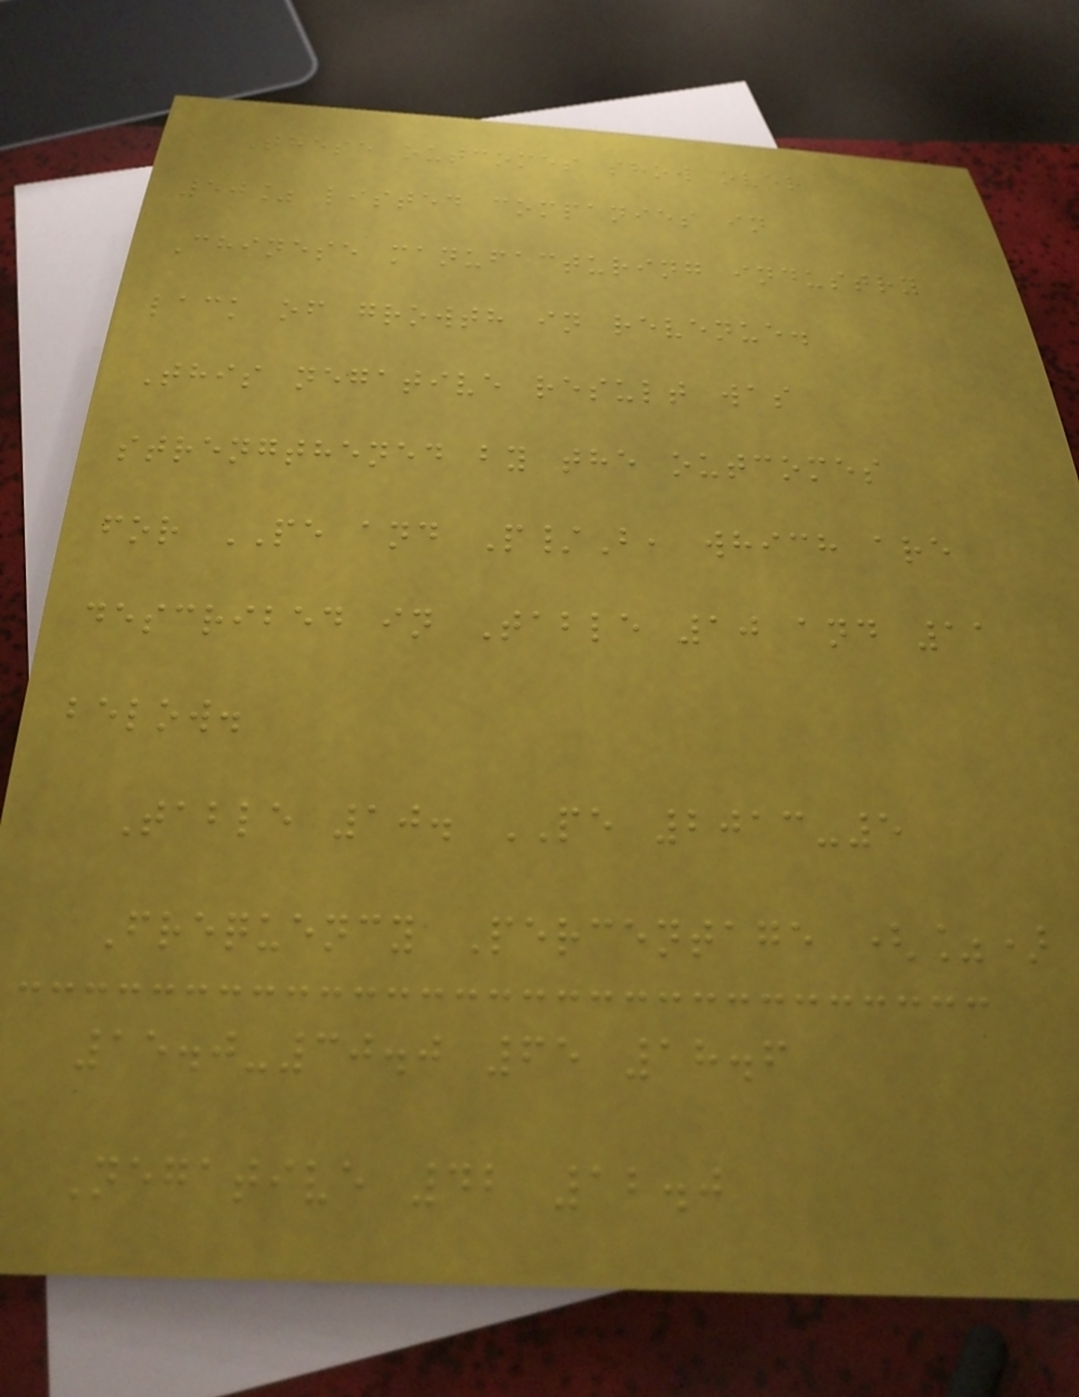These outcomes show over
50% listed companies in
Chinese manufacturing industry
lack of growth in revenue.
This negative result was
strengthened by the outcomes
for PE and P/B, which are
described in Table 10 and 11
below.
Table 10. PE 2013-5
Frequency Percentage (%)
15.0-30.0 65 18.6
Negative 42 12.0
